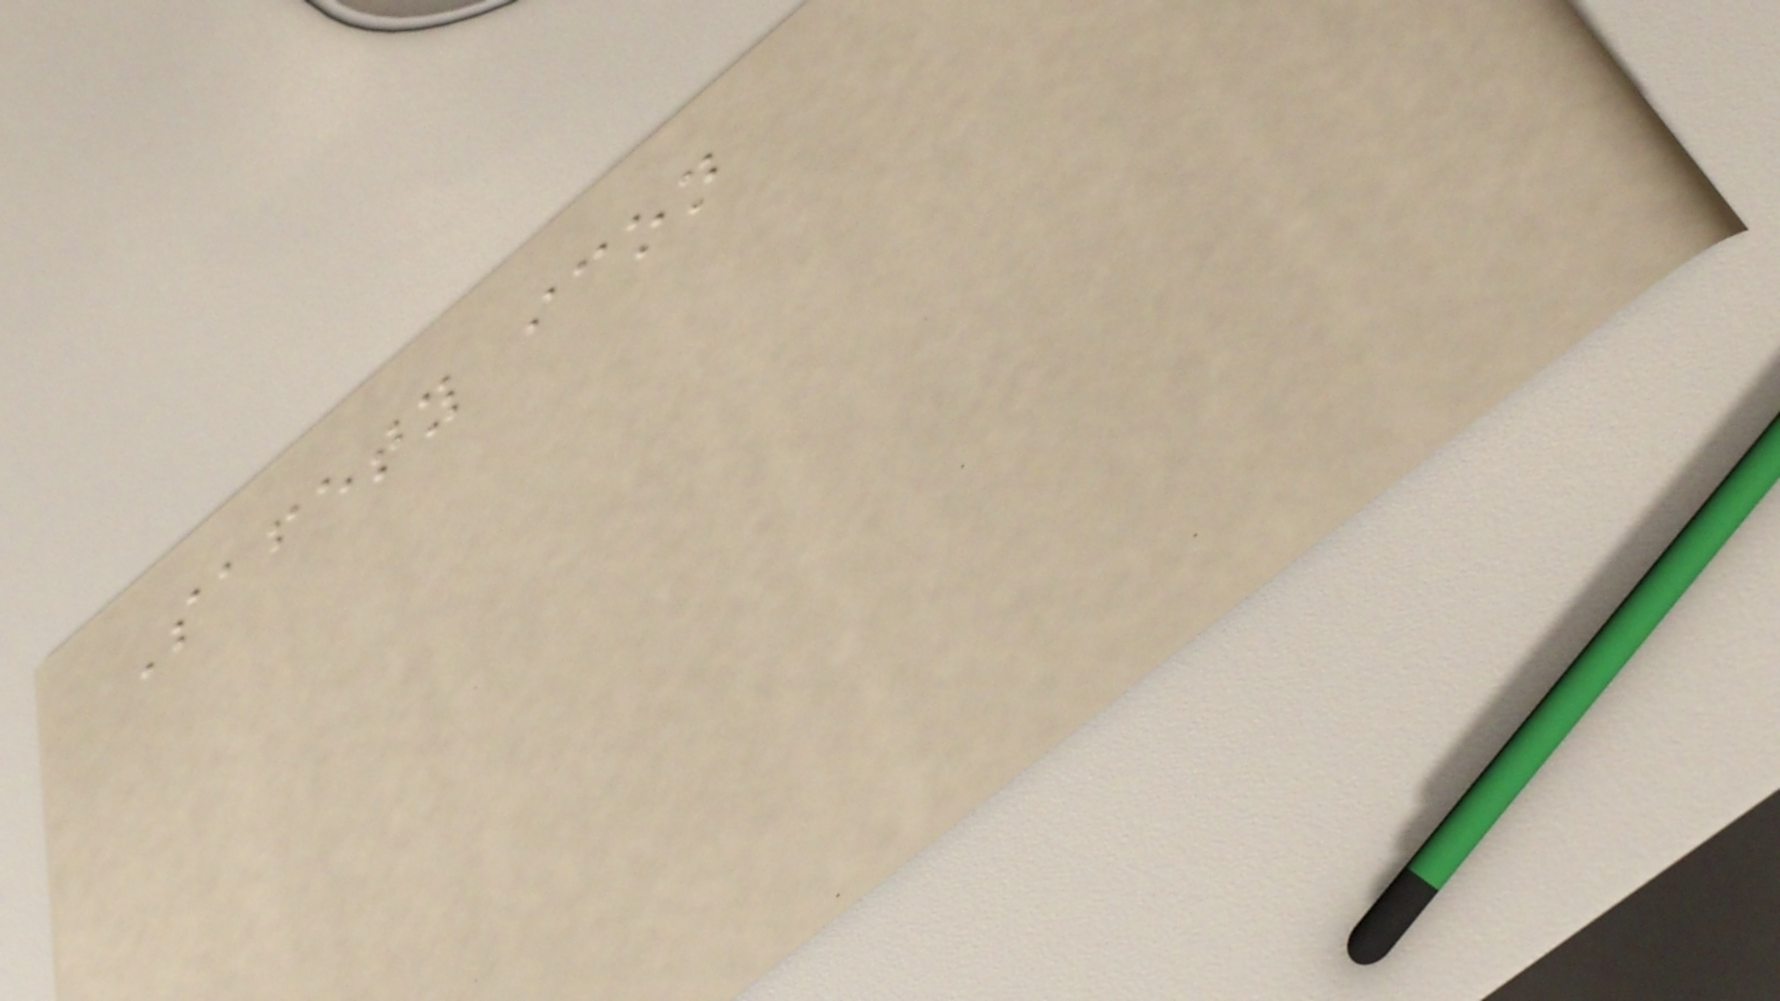Safety icon
